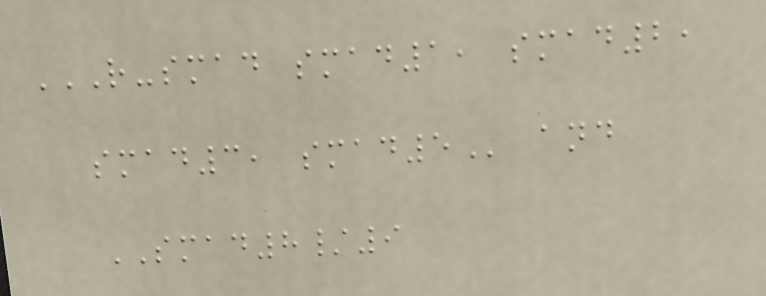R-SMAD SMAD1, SMAD2,
SMAD3, SMAD5 and
SMAD8/9
